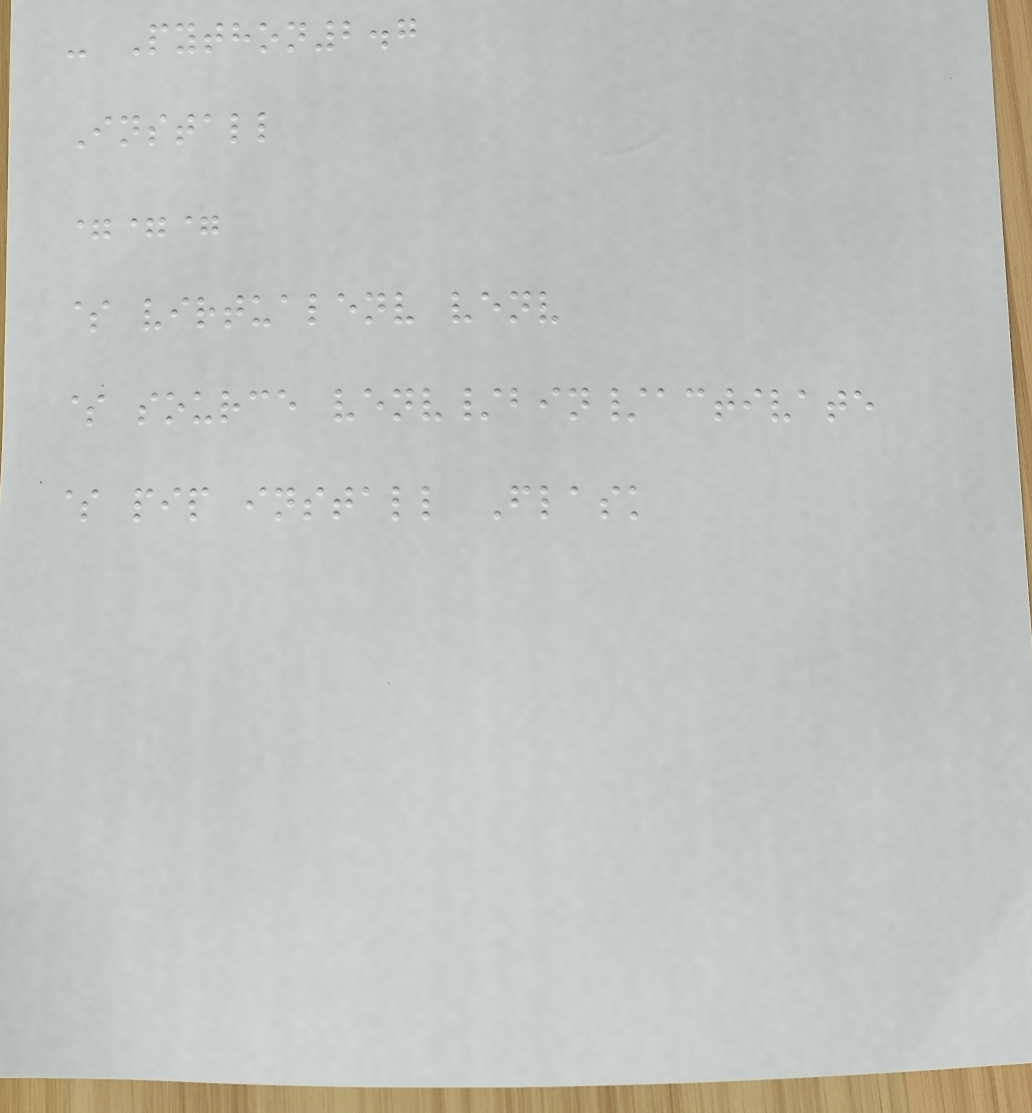- Python2.7
Install
===
$ virtualenv venv
$ source venv/bin/activate
$ pip install Flask
